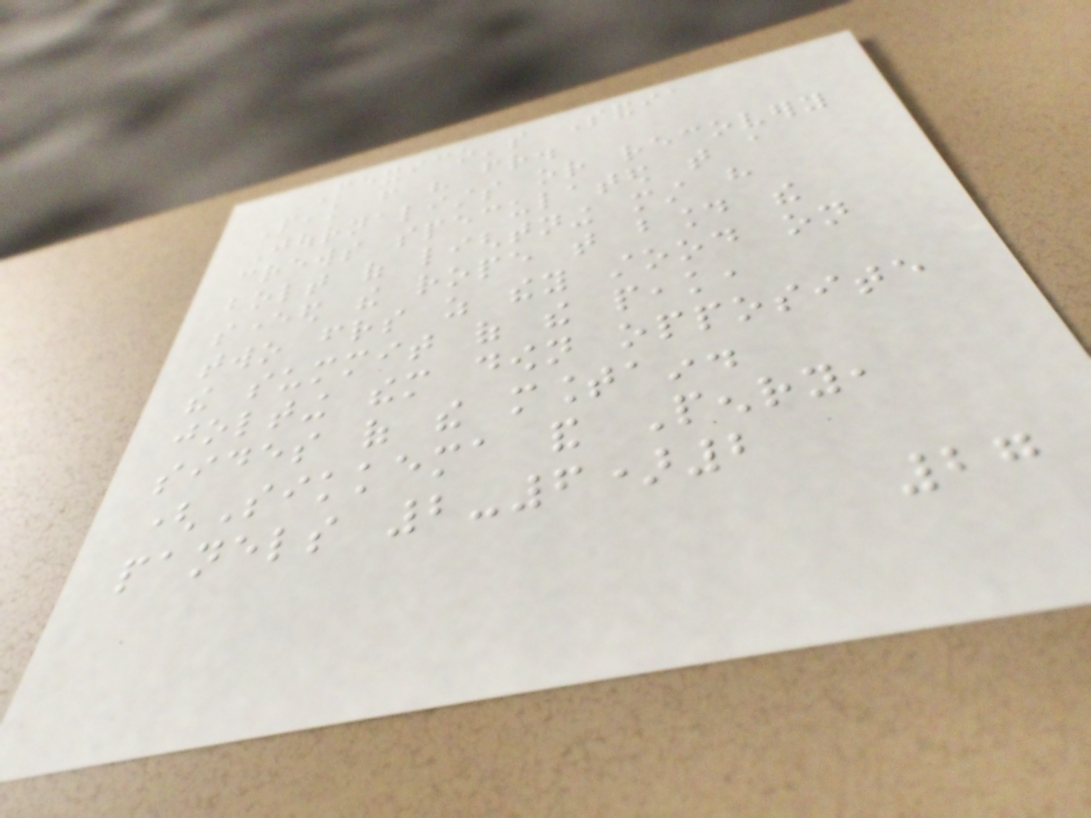Mexico's Sandia
Peak from his friend.
Journalists or recovery
crews speculated that a
bolt of lightning must have
severed the rope that bound the
two friends as they stood on
the summit of the peak,
jolting them down opposite
sides of the mountain.
(Sikkema and Penry,
panels 2-6)2
27
